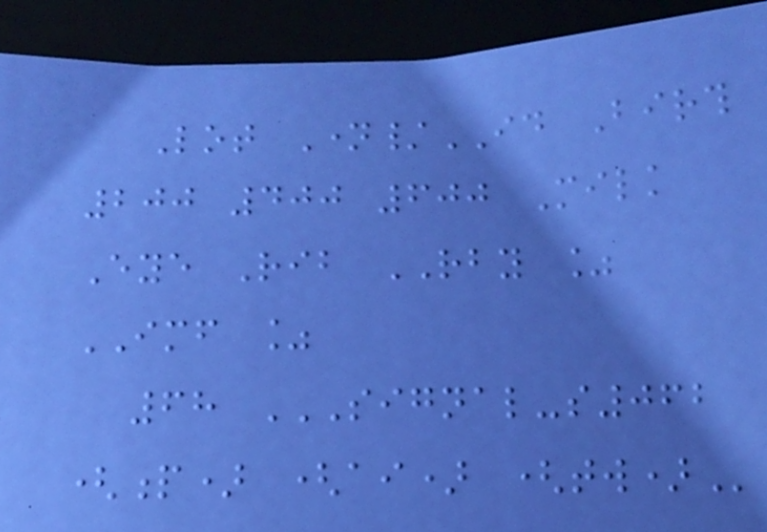Lot Name/ID Birth
200 400 600 Milk
Eye Rib RBY %
IMF %
68 SIGNAL-S062
(P) (AI) (TW)
